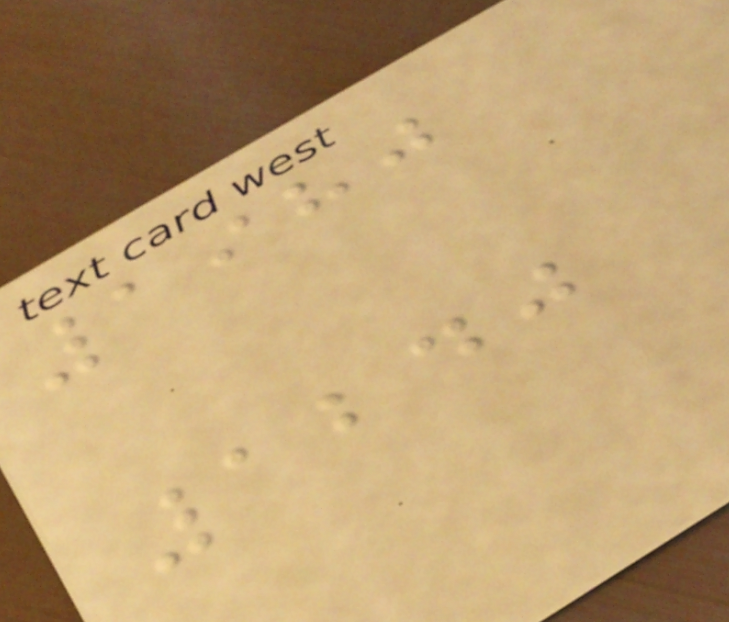1980
1240
